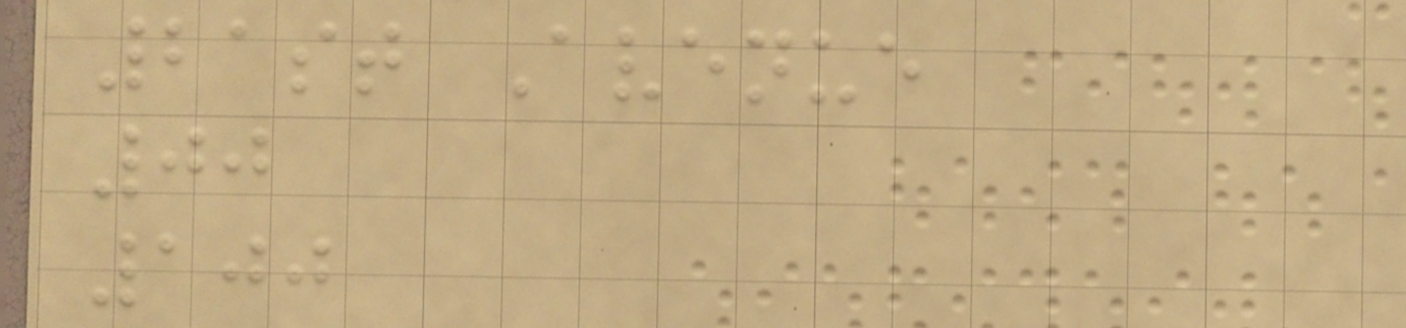21st Avenue
00
100
